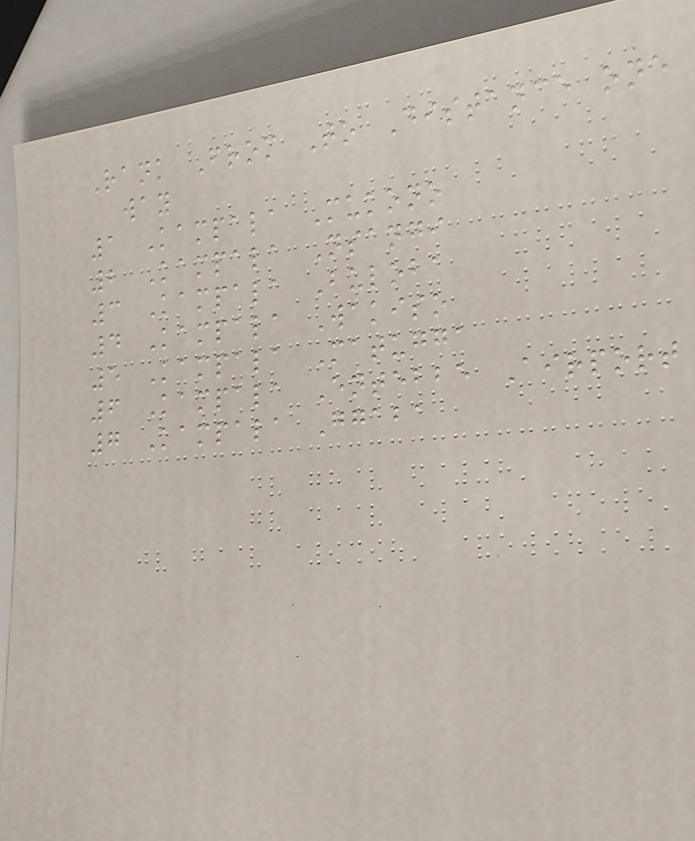Rank From To Distance one
way
1 Kampala Mukono
2 Kampala Nsangi
3 Kampala Buloba
4 Kampala Wakiso
5 Kampala Matugga
6 Kampala Entebbe Airport
7 Kampala Ggaba
